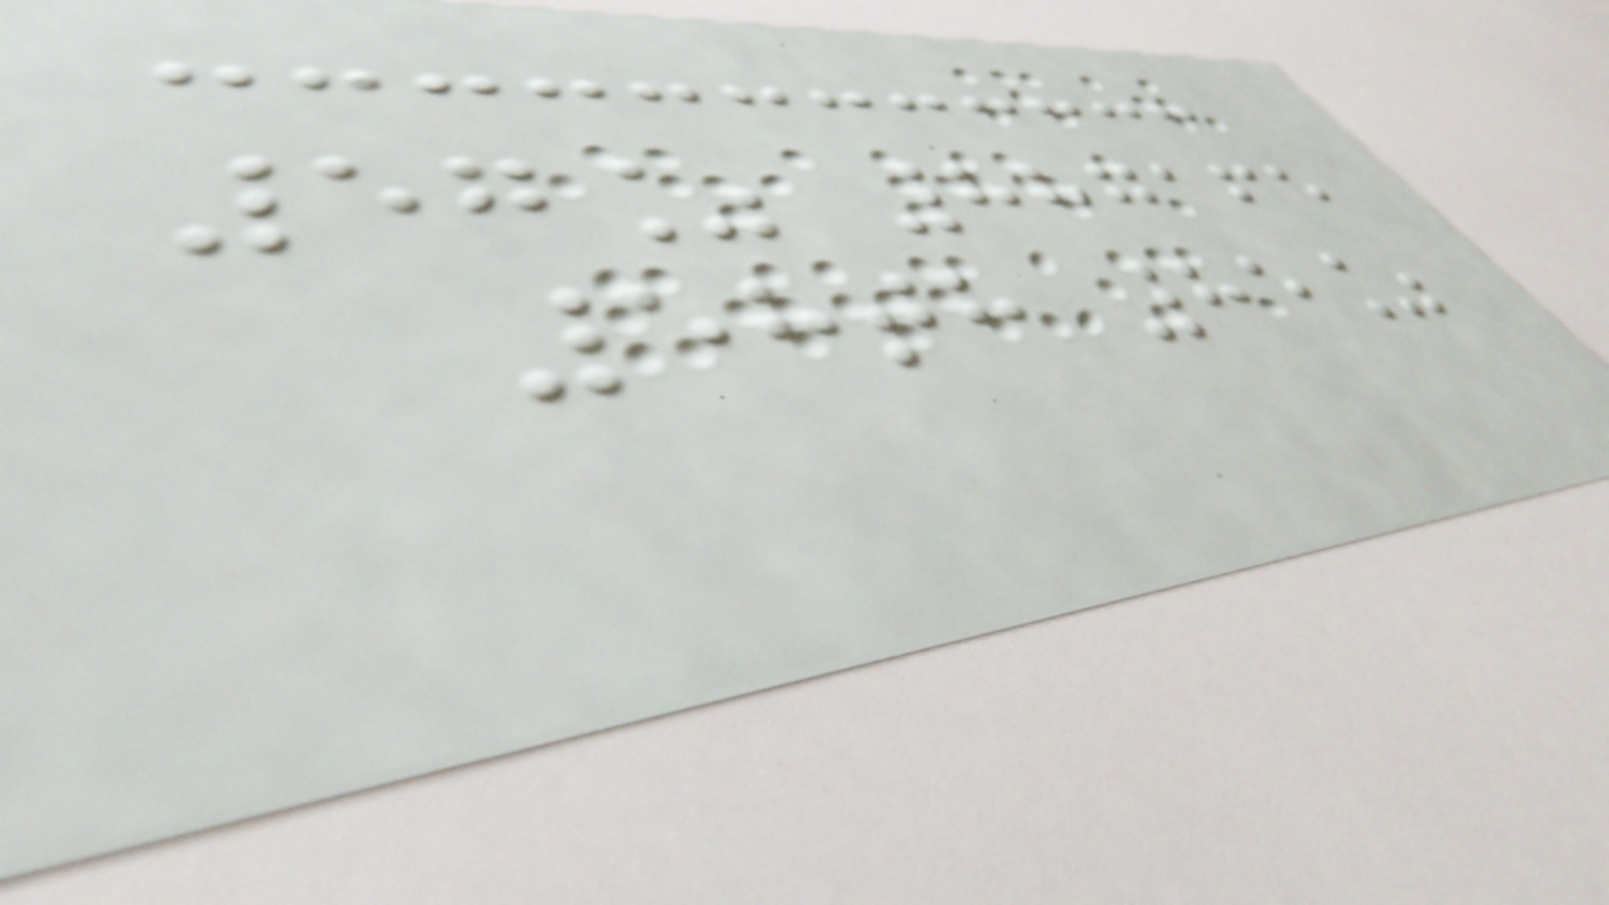57% 887165
58th 85%
